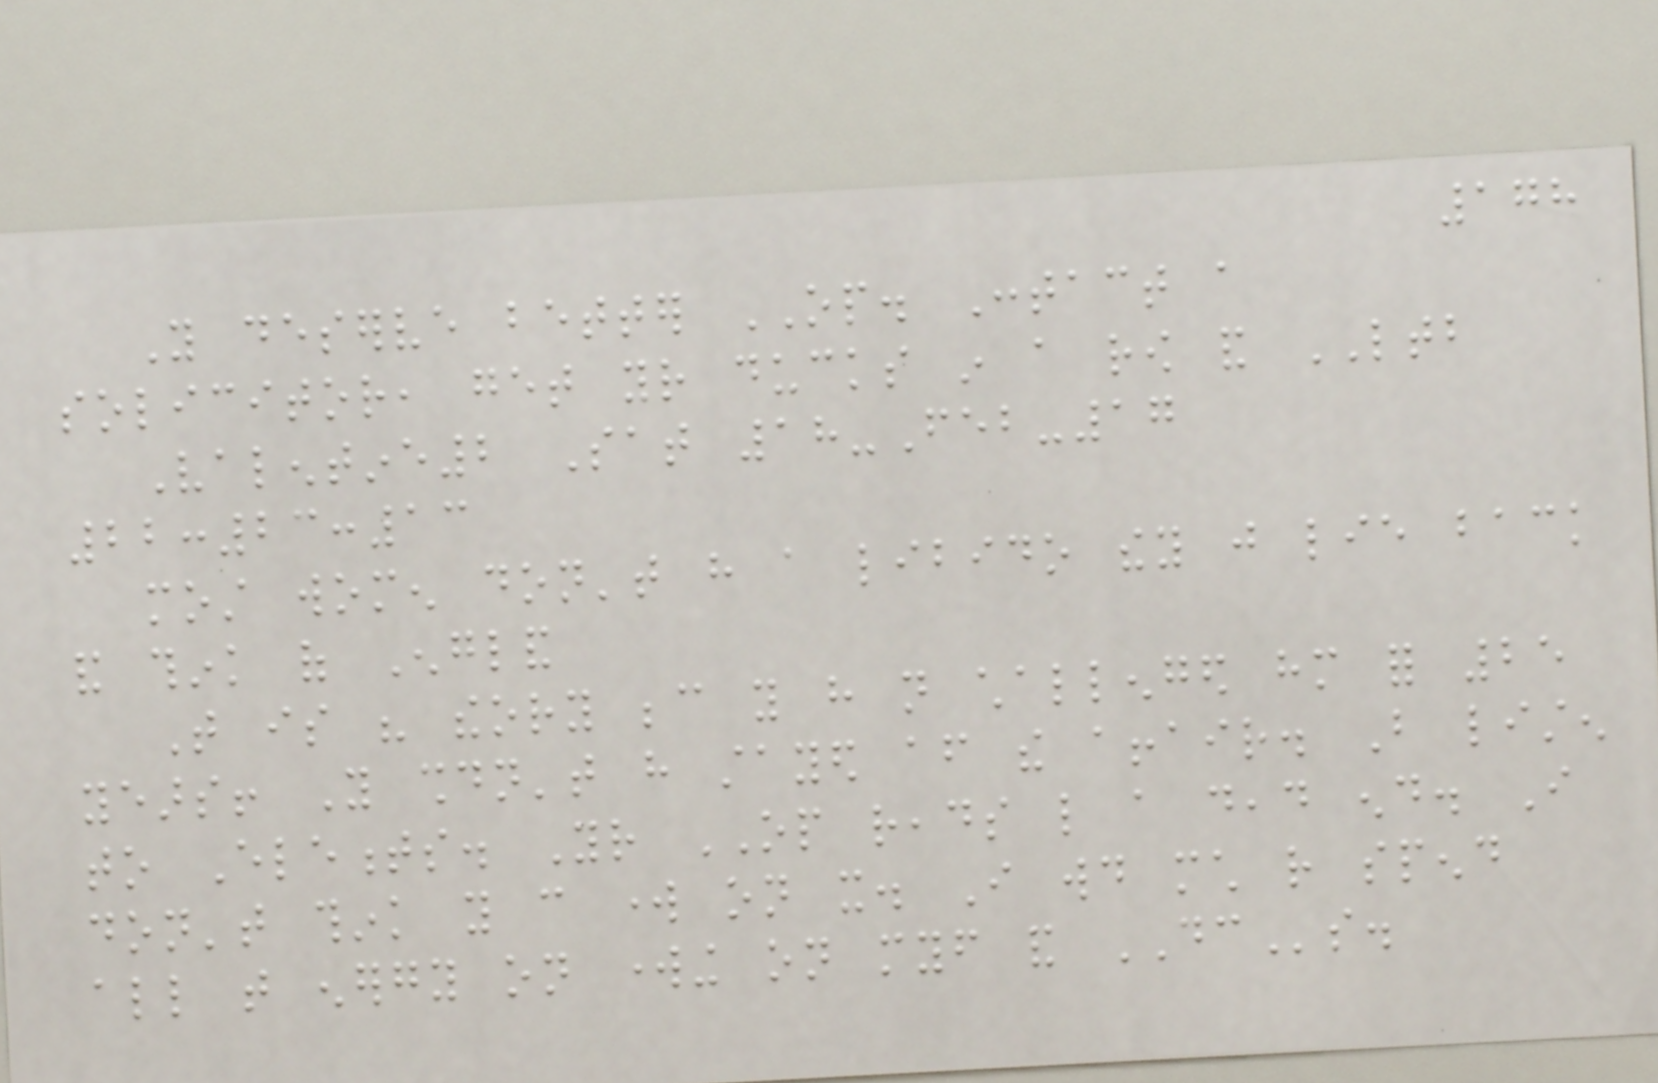178
You deserve better OP. Contact a
solicitor, get your ducks in a row and LTB
Valentine2 Sat 18-Feb-17
22:23:13
most women don't have a libido they just lie back
and think of England
That is his theory because you have not challenged him for 25
years! You shouldn't have stayed after the affair. But listen
to Elements. Your OP reads like a dead end. I
don't think you can work on it. I would much rather spend
all that energy on working on myself and DCs.
